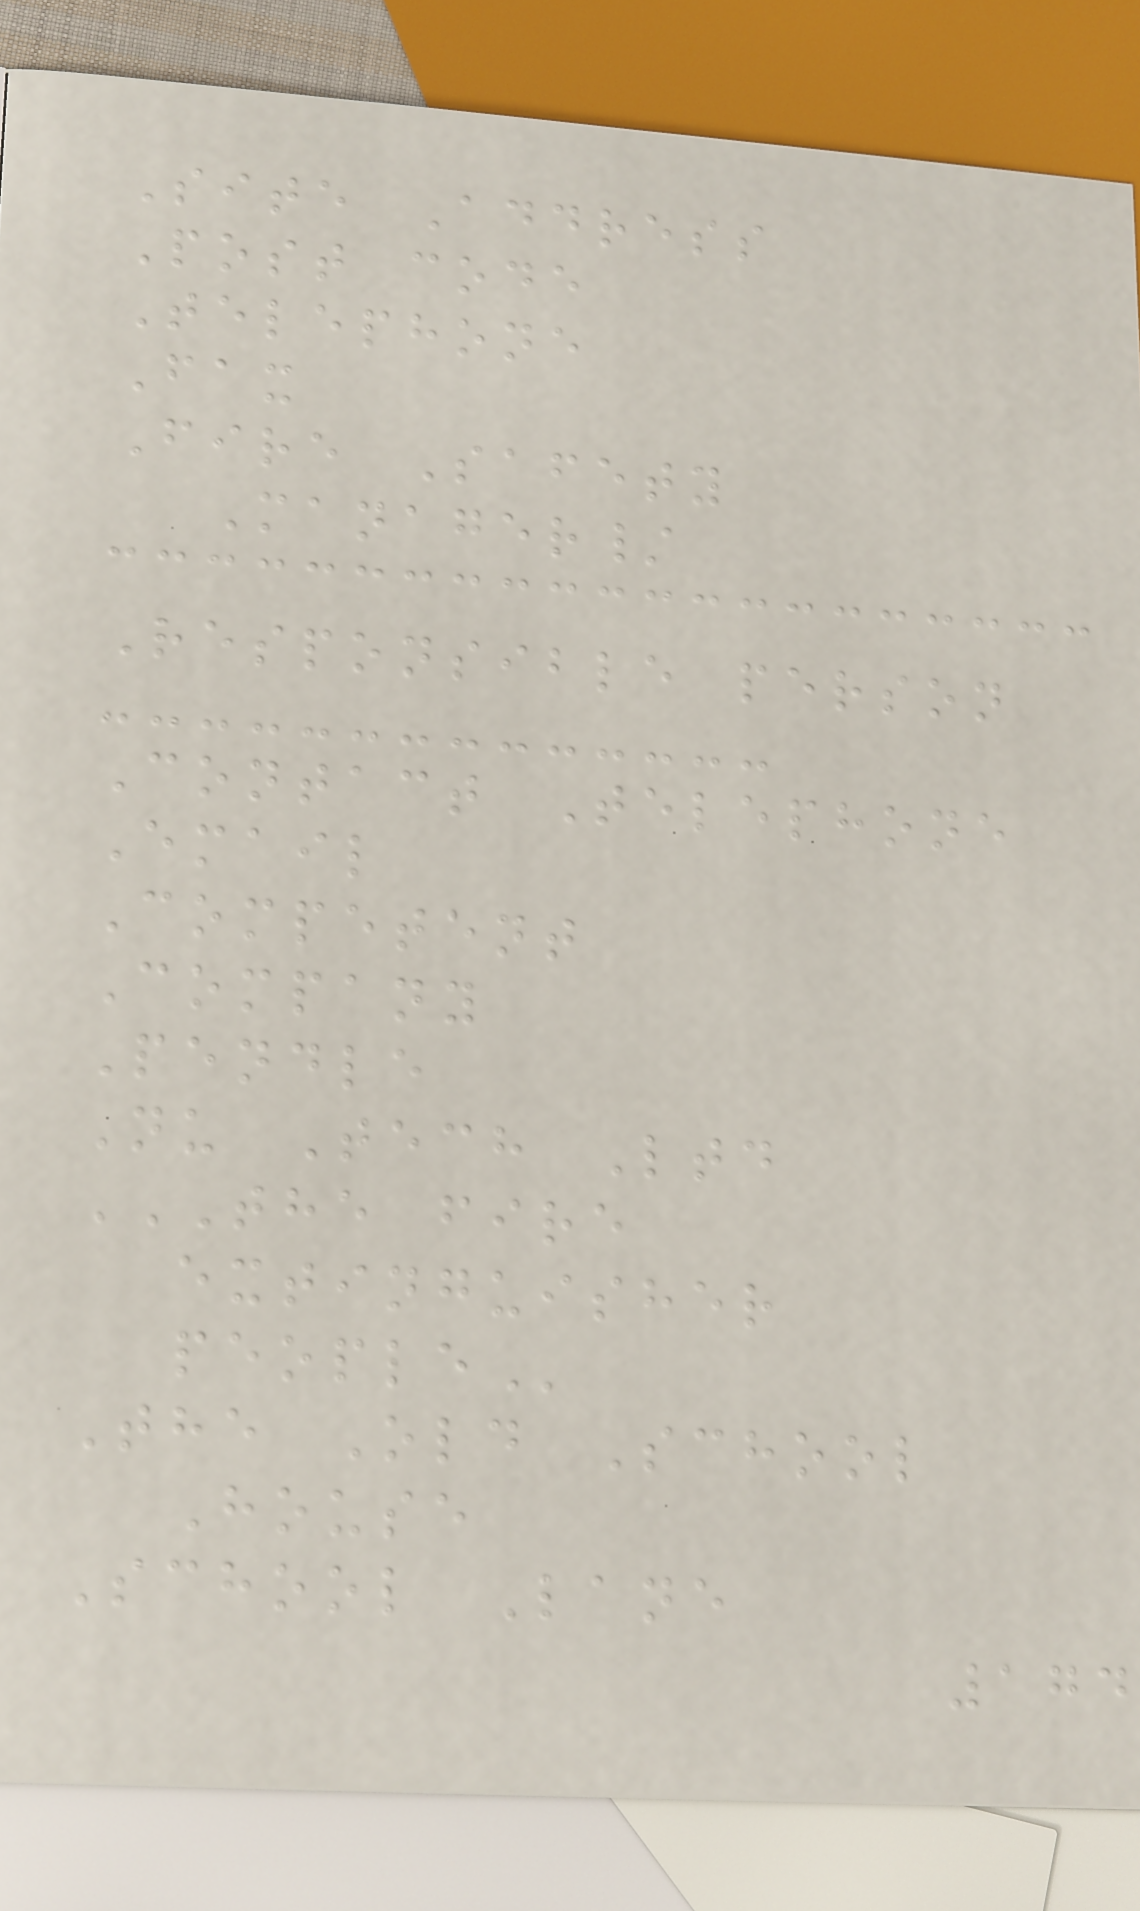Site Address
Post code
Telephone
Fax
Fire Safety
Manager/
Responsible person
Contact Telephone
Email
Competent
Company
Pendle
Nu Tech Ltd
THE FIRE
EXTINGUISHER
PEOPLE
The Old School
House
School Lane
174
